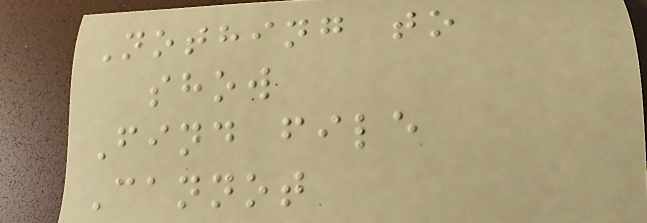Nothing to
show
Find file
Cannot
